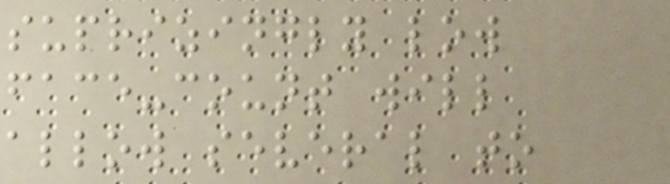suprizingly low
face-count will
allow several to
